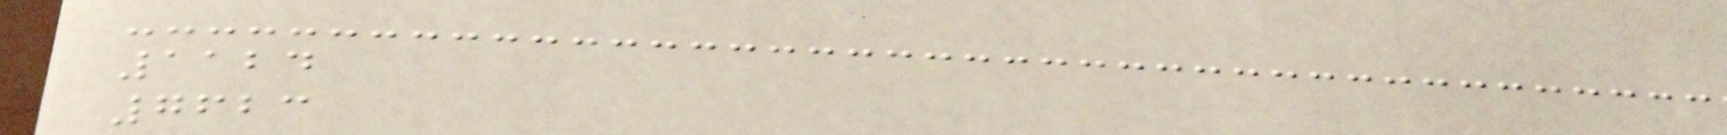1124
7623
